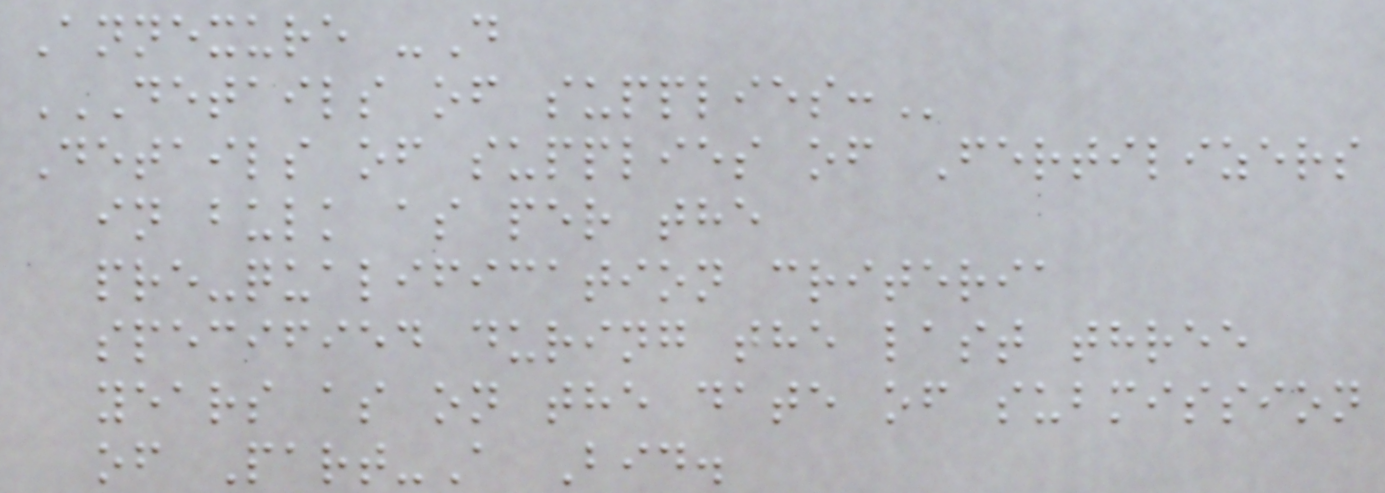Annexure -D
DETAILS OF SUPPLIES:
Details of supplies of Fertilizers
in bulk as per the
pre-qualification criteria
specified during the last three
years as on the date of submission
of Part-A Bid.
